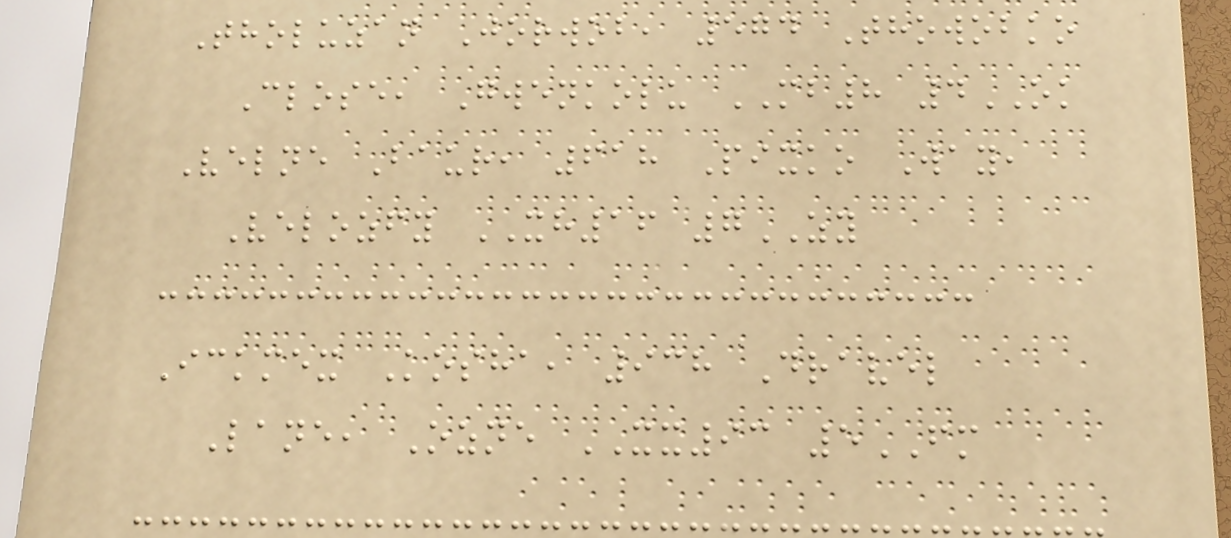Tholuzan Jorwob, 574 Thowobko
Close, Gwenkolu MB8 4OK
Velne Baur, 618 Pixko Way,
Velozfy XH16 7ZY
Ickmex Kosha, 938 Dravel
Lane, Ozne XX93 5FM
